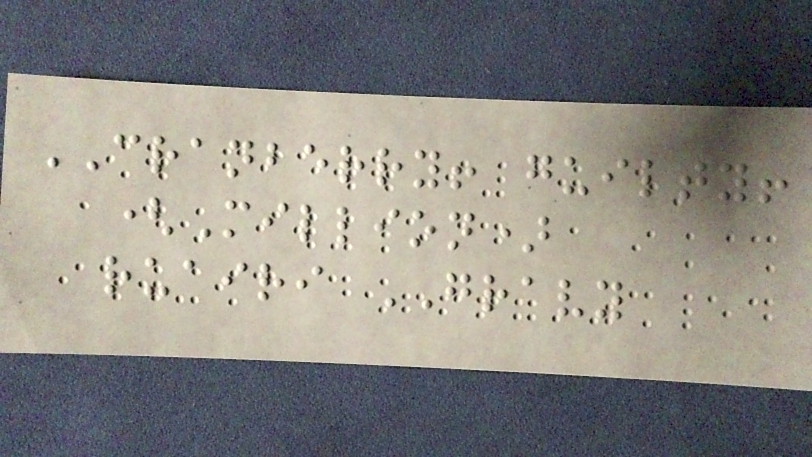CRANBERRY! guilty!
(Million)
ruairi GRAVY
